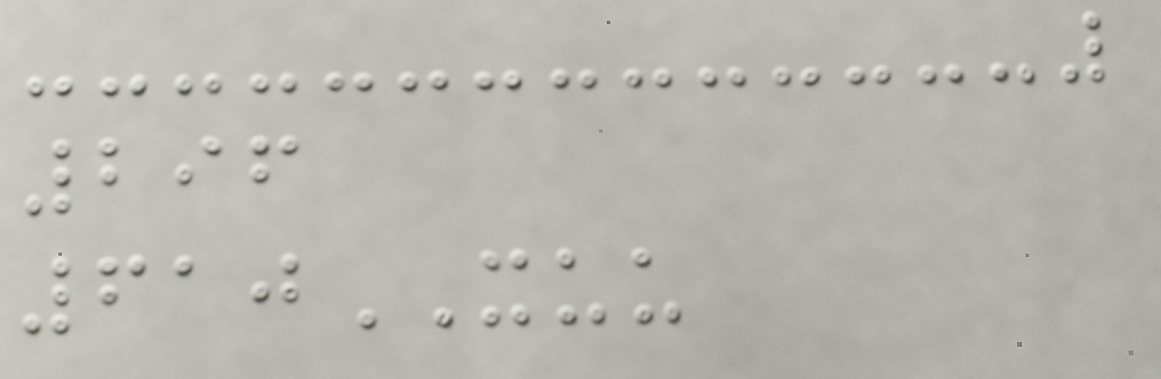296
610XUU
